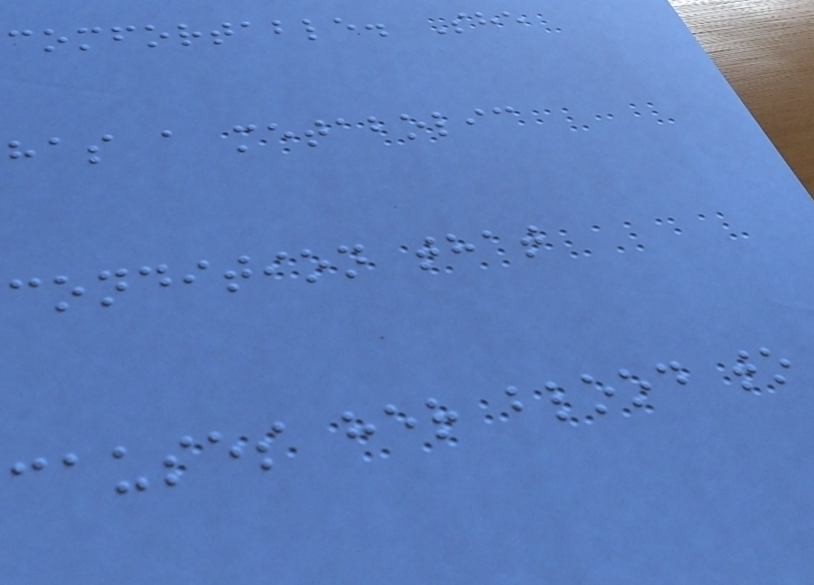comfortable. She
has a metabolic
condition that
causes her blood to
